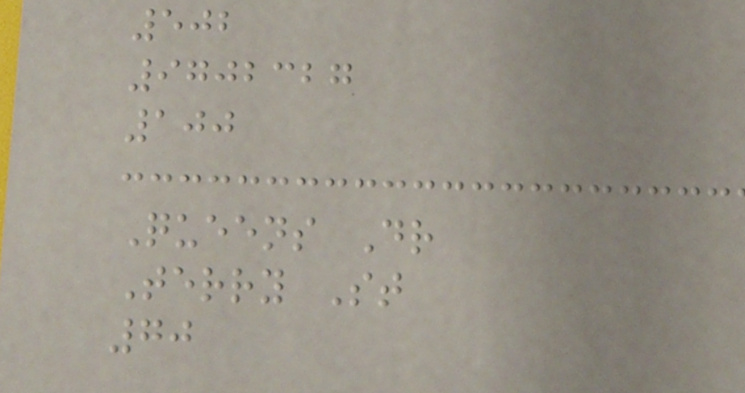502
9702327
100
Queens Dr
Terry St
70
